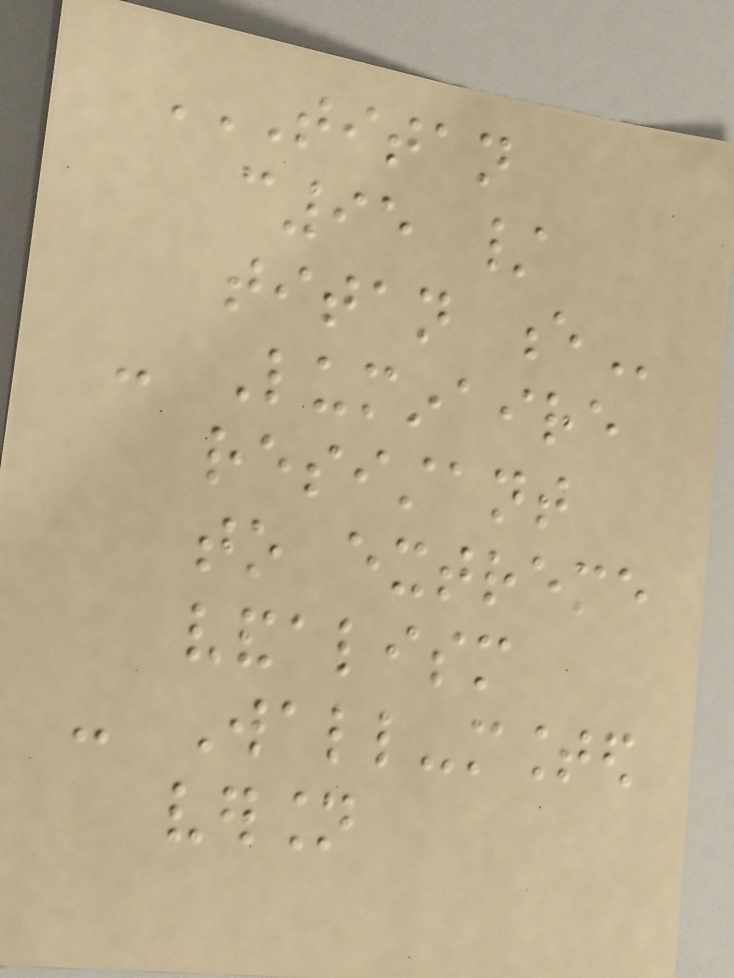TITAN
C95 /
TITAN E
- Luminaire
resistant
to extreme
vandalism
- Wall-mounted
version
